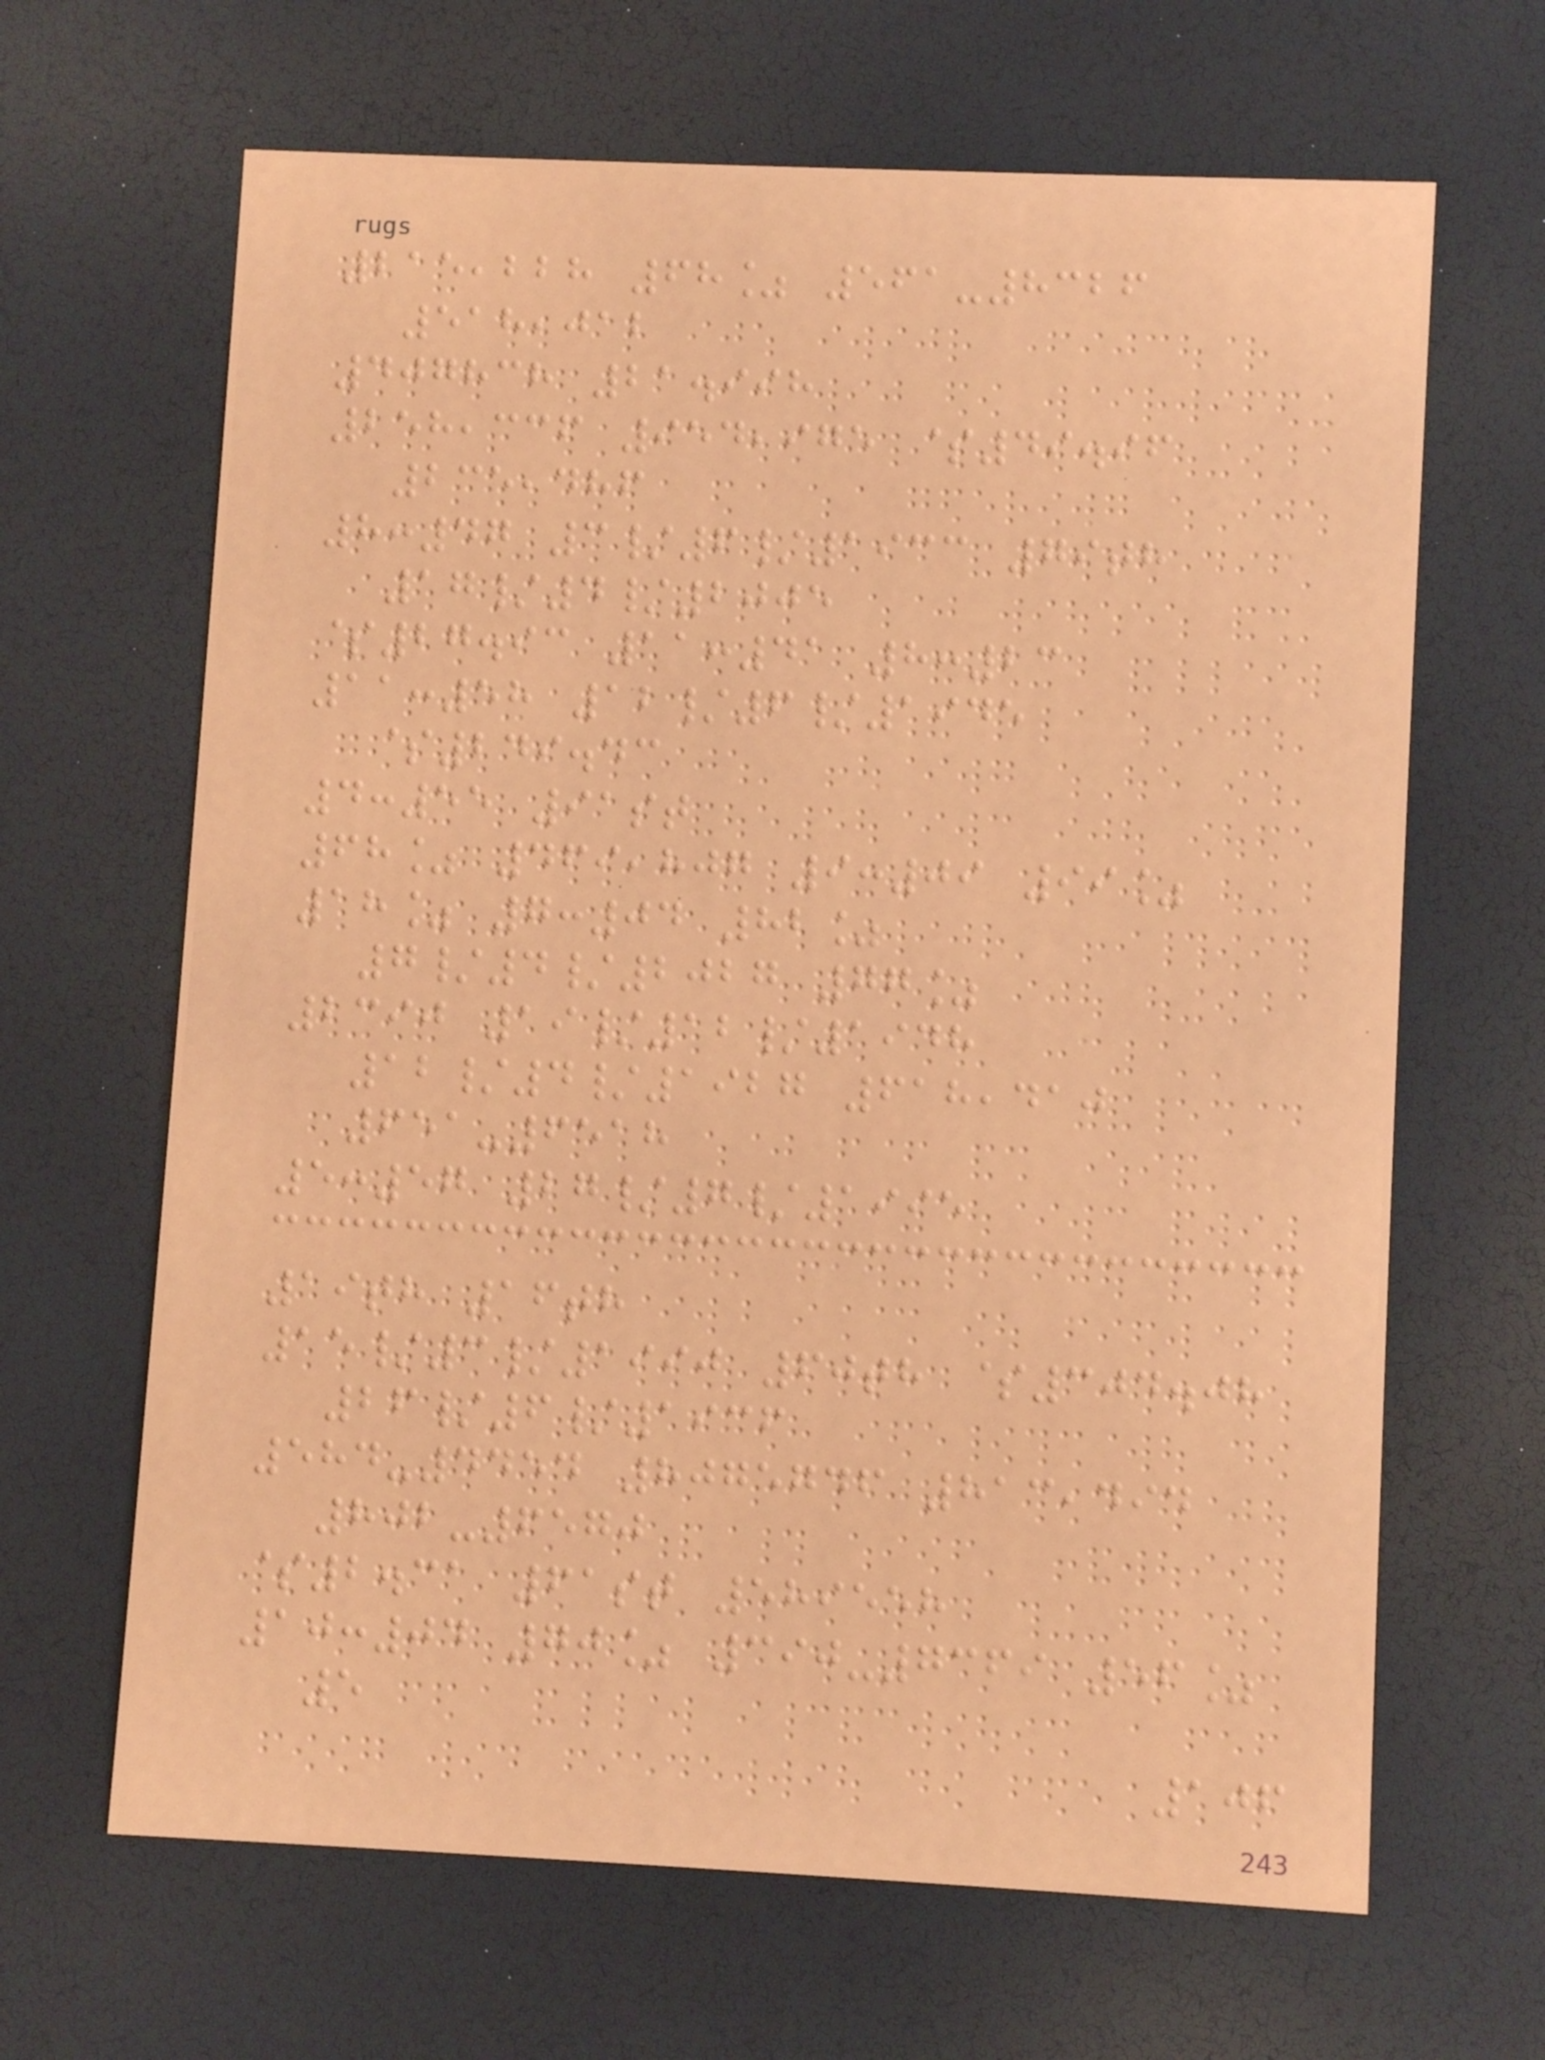215,228 68% 561-8326
518,012
407838 21.998
258,336 954,975 $49.96
235,486
8:47 3/6/1933 79th
17/4/2005
$27.93 11:41 8:23
11:58 12/6/1945
$249.43
4:55 91st
68% 469,807 9:09 99%
18% 7:04 82%
7/4/2027 77%
2390 19/12/1948
12/4/1927 618,410
651-6518
5:57 27/7/1995
19th 16th
15/3/1990 60th $304.08
26/6/1936
584-4454 8075746 813,494
802-6570
$2.31 61st 589558
10:04 70% 390-7369 56%
5
106
